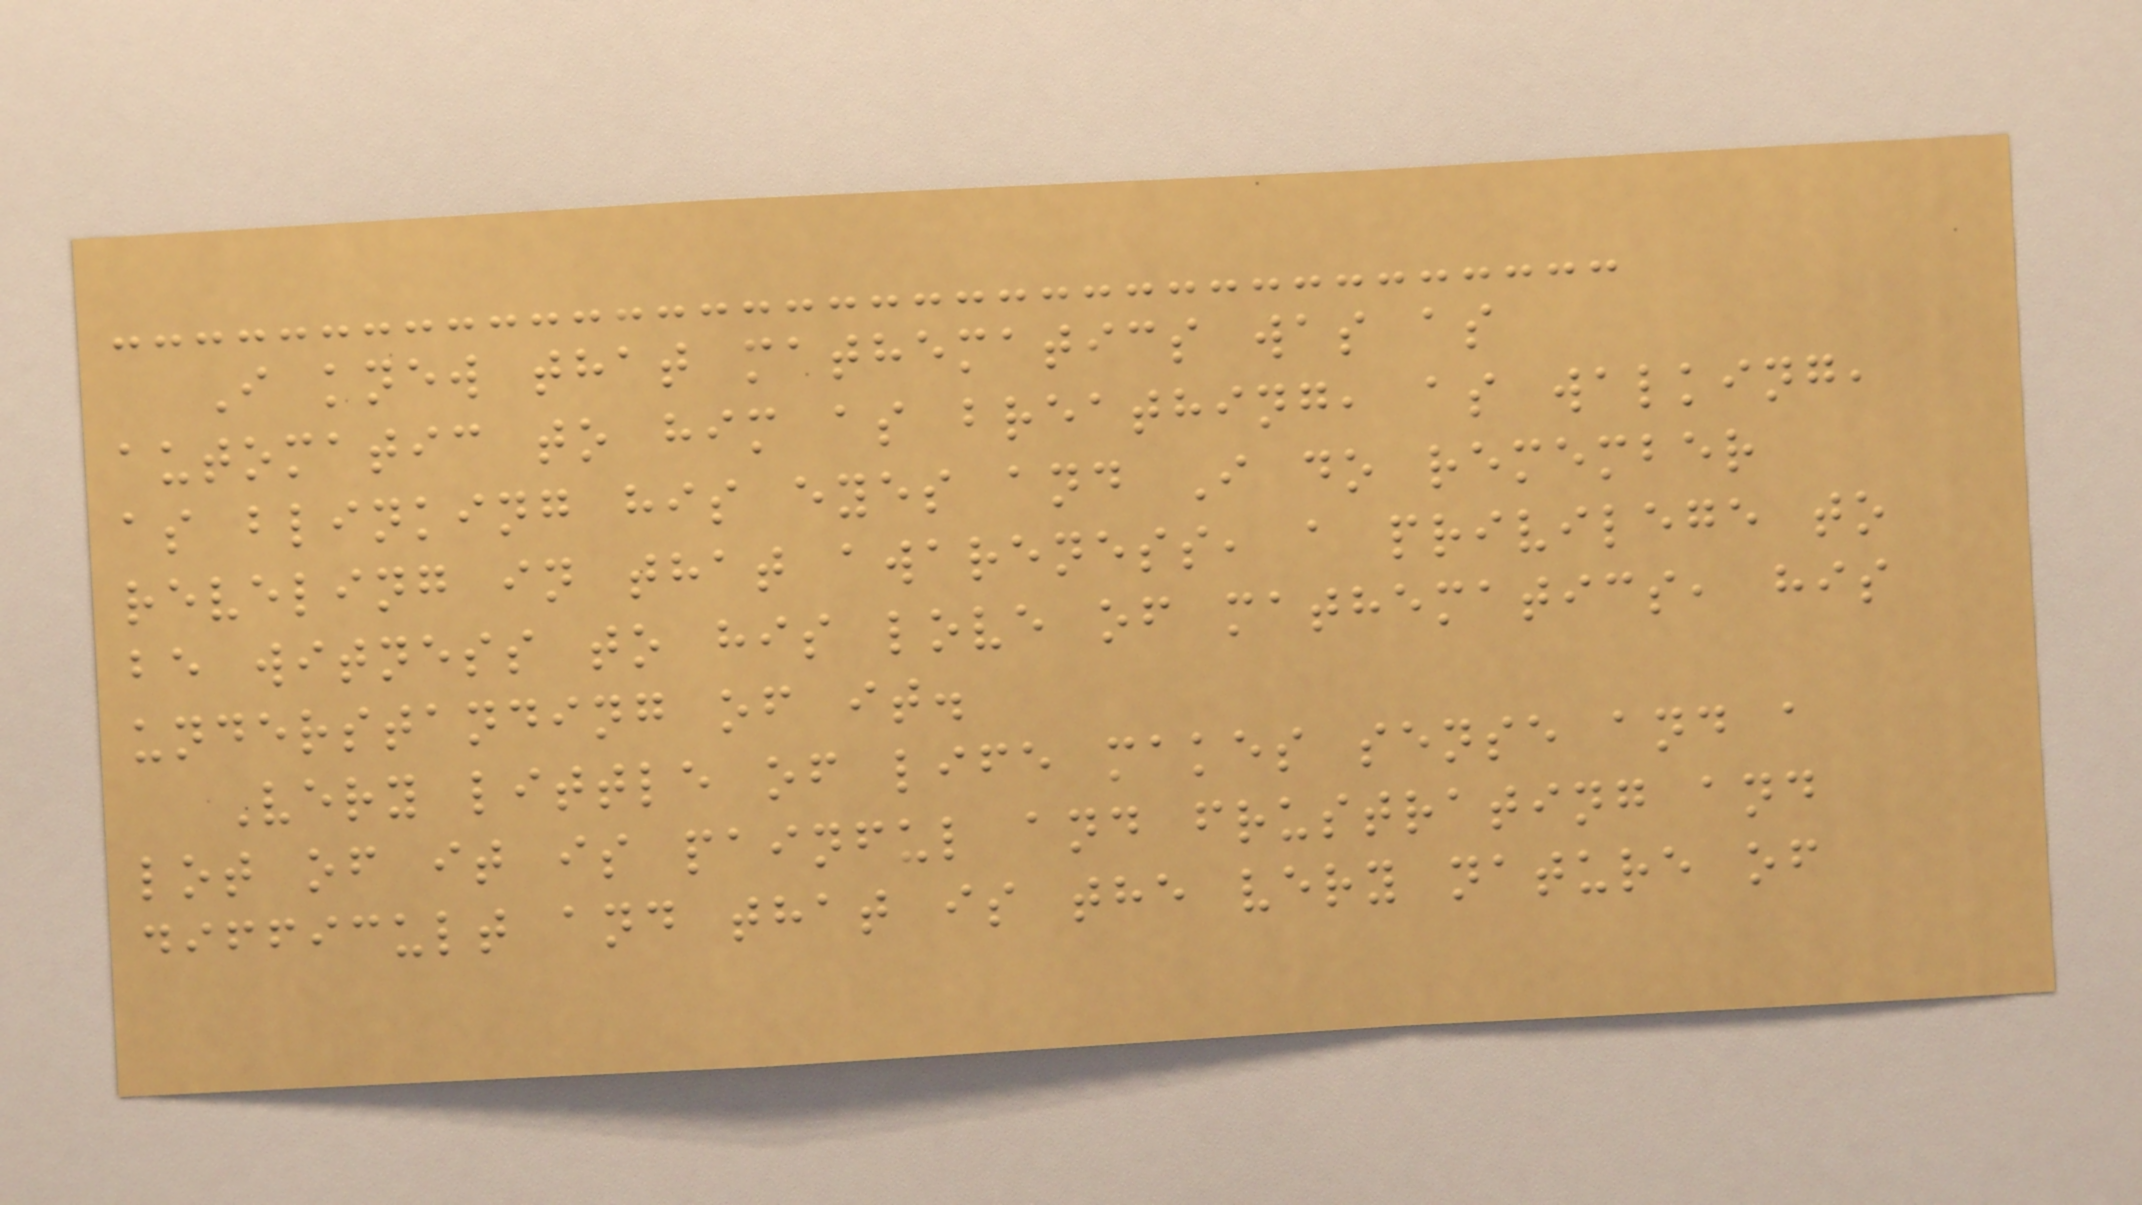I knew that mathematics was as
automatic to him as breathing, as walking,
as blinking his eyes and I do remember
reveling in that awareness, a privilege to
be witness to his love of mathematics, his
understanding of it.
Very little of life makes sense and a
lot of it is painful and frustrating and
difficult and that is the very nature of
